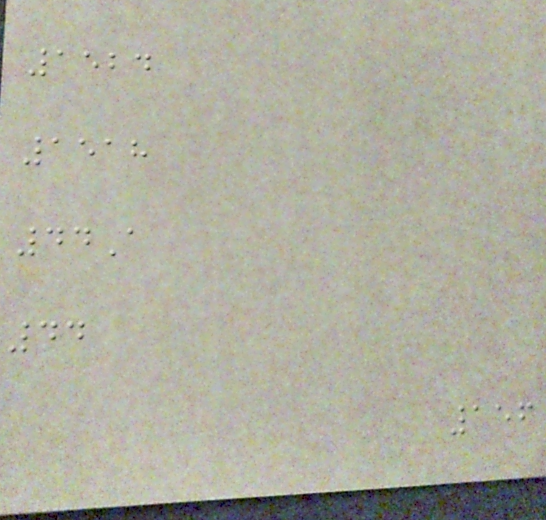1524
1518
44A
44
156
